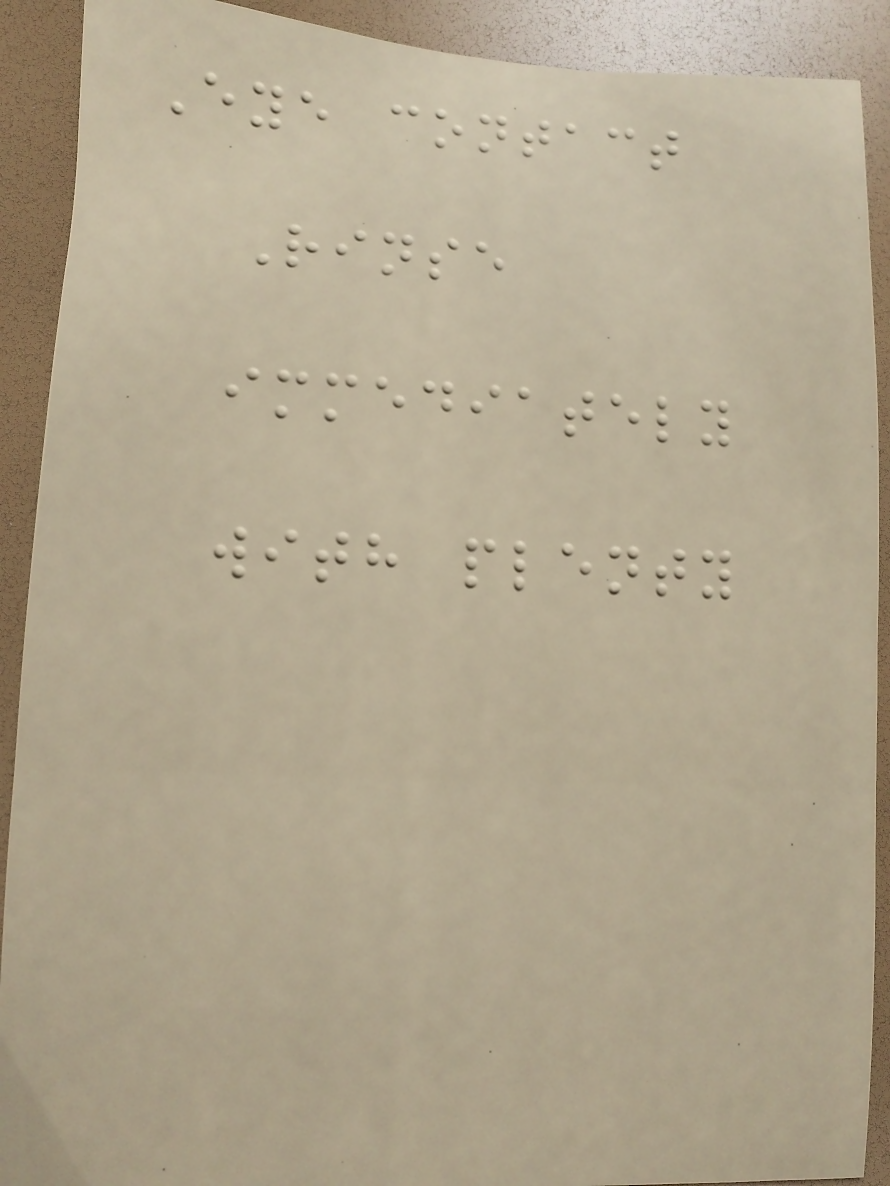Eye contact
Rinse
immediately
with plenty
